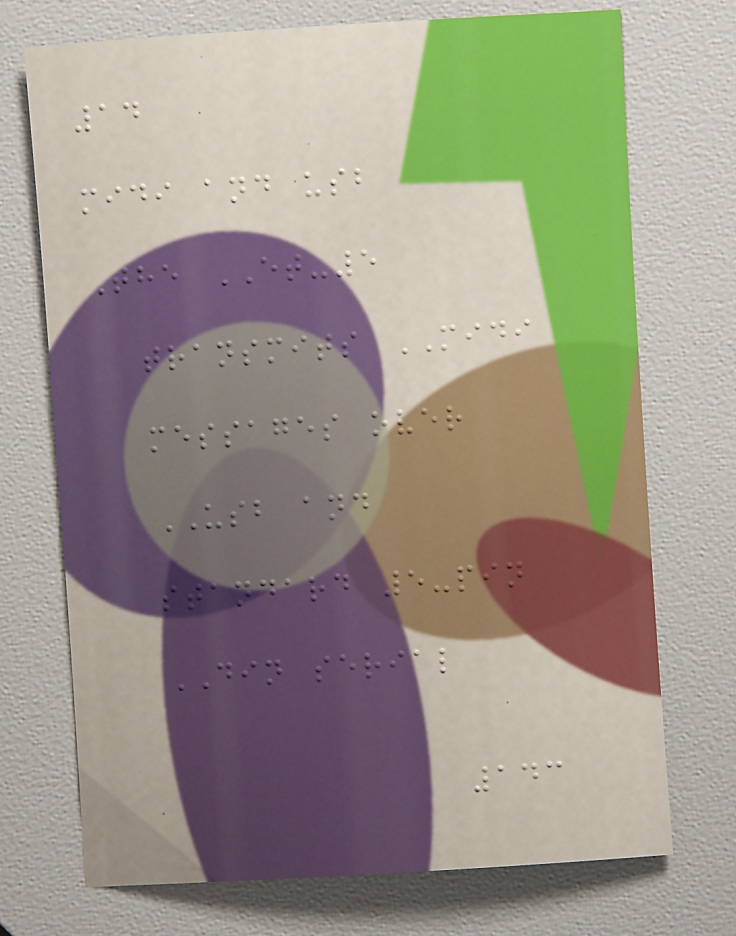14
midi and usb
The ET-5
transmits MIDI
messages over
USB and
standard 5-pin
DIN serial
143
